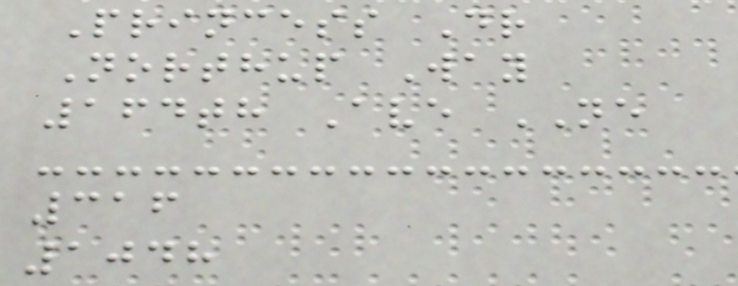Princess Dr
Northup Way
164th Ave NE
316
1048
